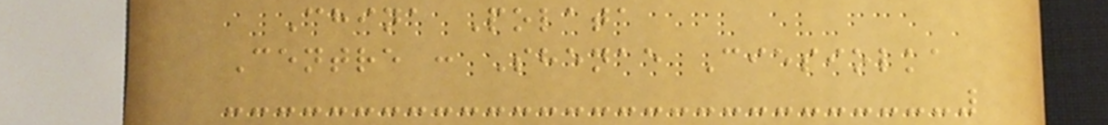China Polata
Centre : Shenae Ciesiolka
